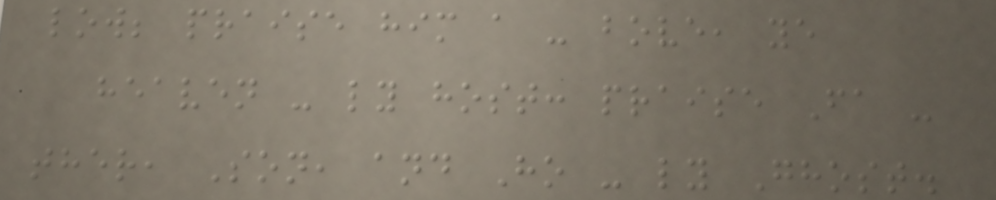low; praise him a - bove, ye
heaven - ly host: praise Fa -
ther, Son, and Ho - ly Ghost.
